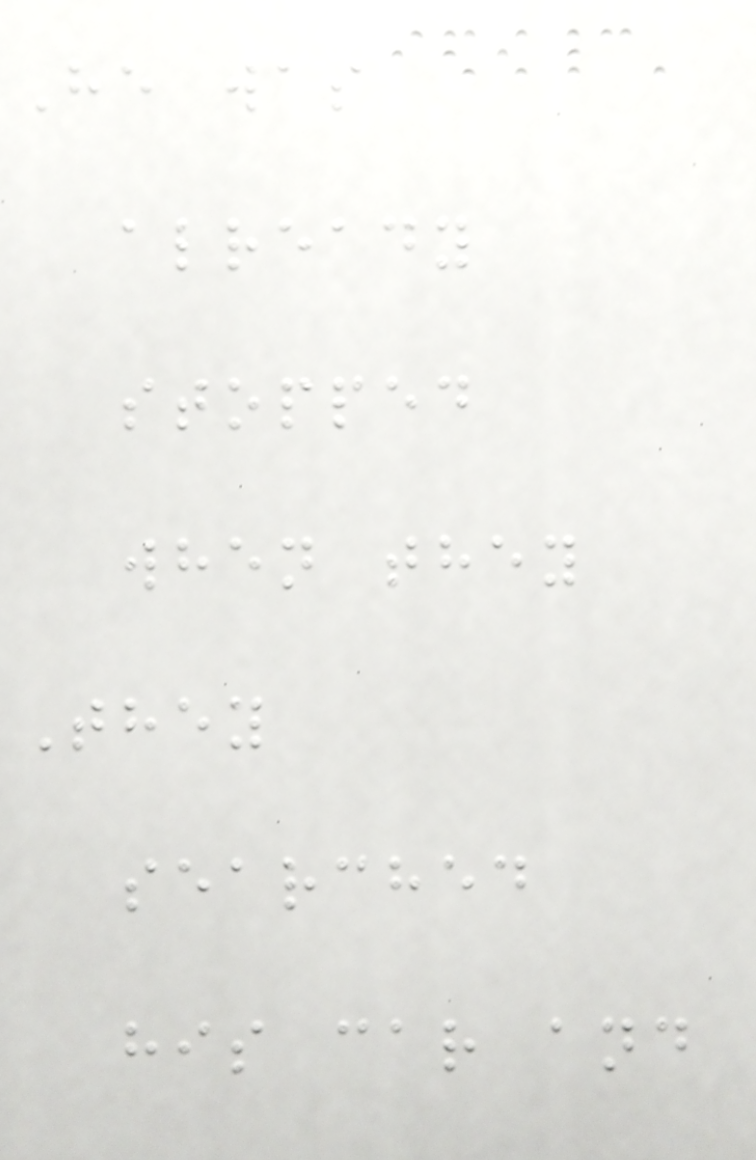He was
already
stopped
when they
They
searched
his car and
